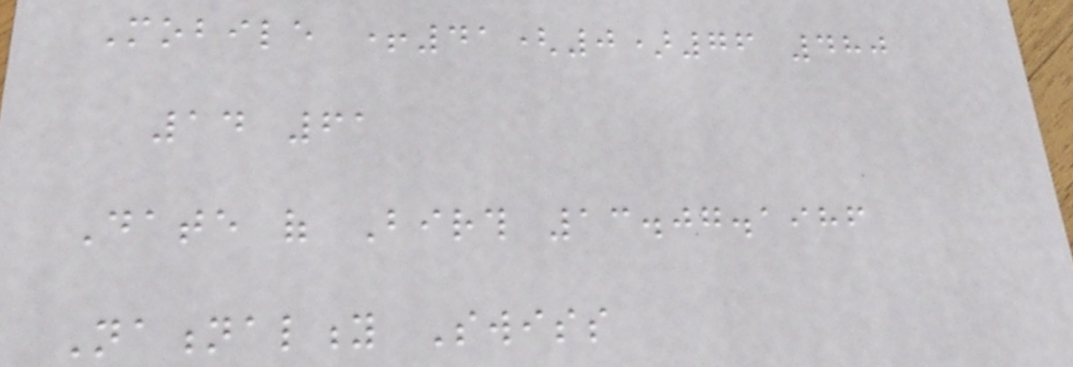Mobile +41(0)76 480
14 61
Date of Birth 13.07.1986
Nationality Swiss
